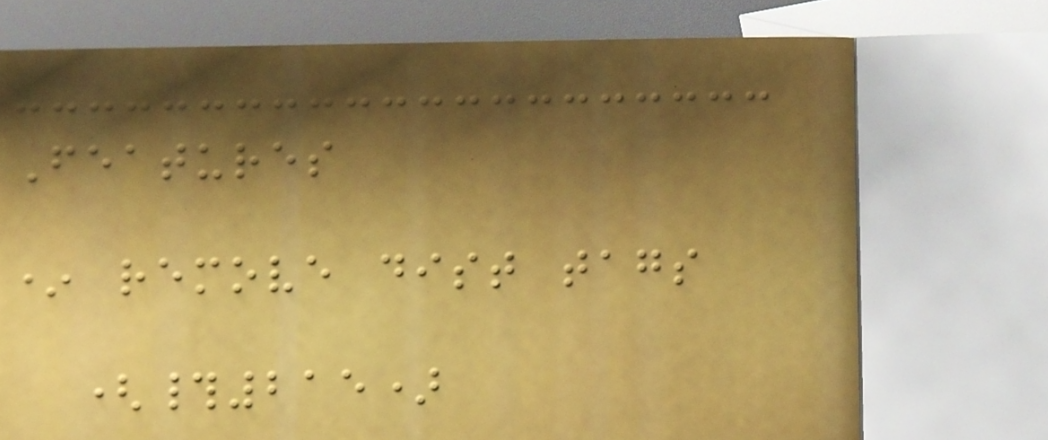Features
* remove dist tags
(#215)
